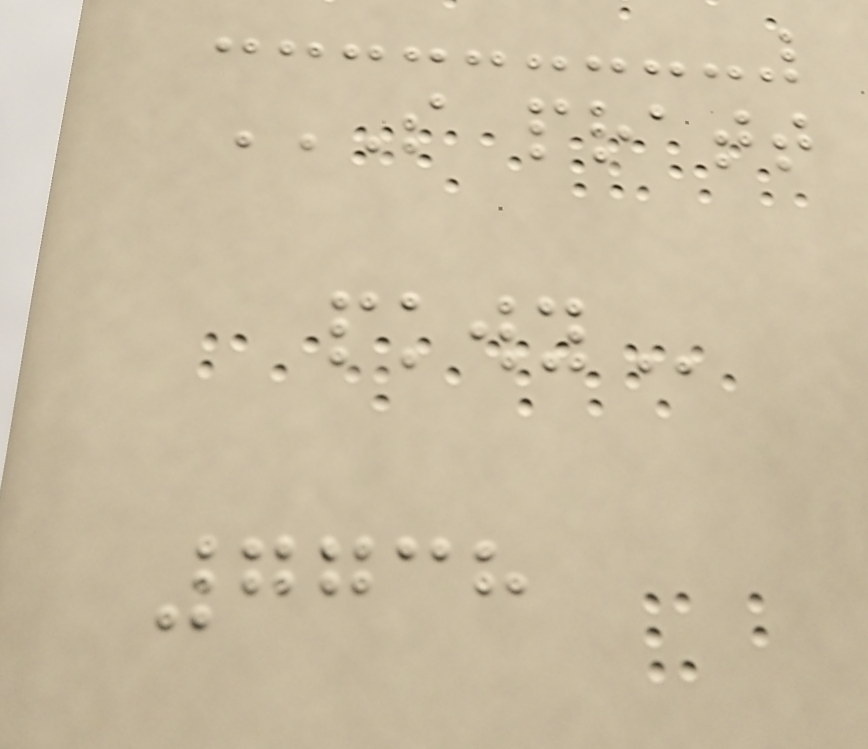S PRATT
PKWY
7738
